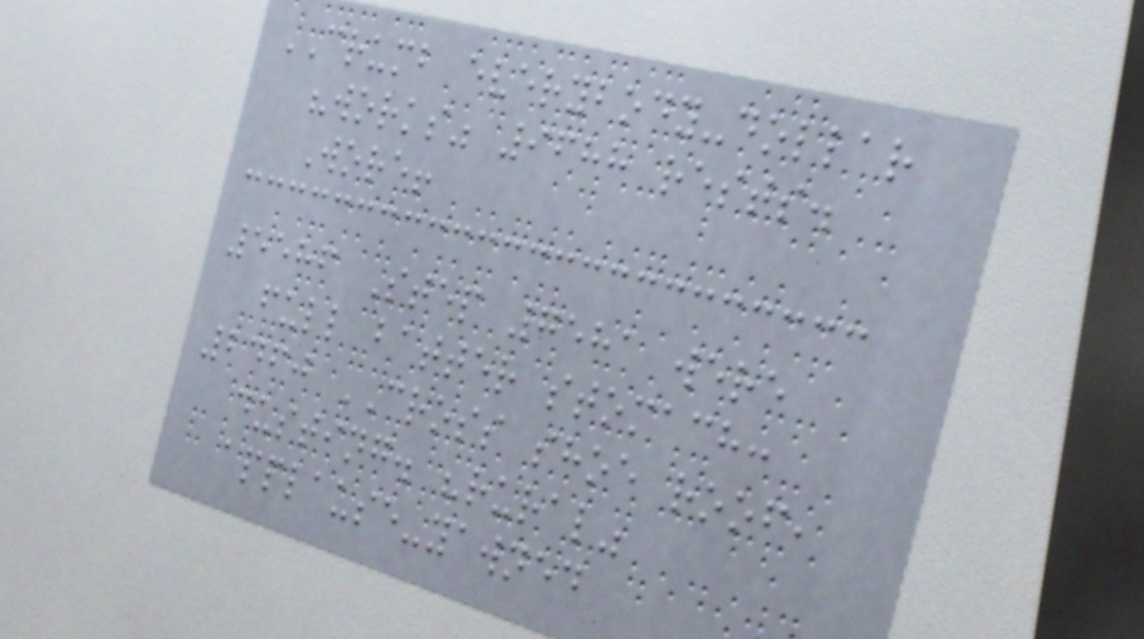CRUMB everybody-dollar
"works" 9688 rests.
Wore!
5586 Step 7581 were
full batter stomach:
2460 CROSS shoe roof,
dusting. "rural"
applause-yawned
